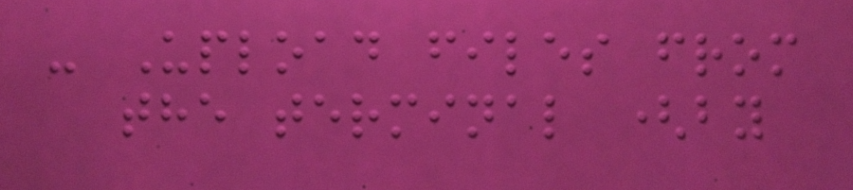- Upload files from
the terminal (by
